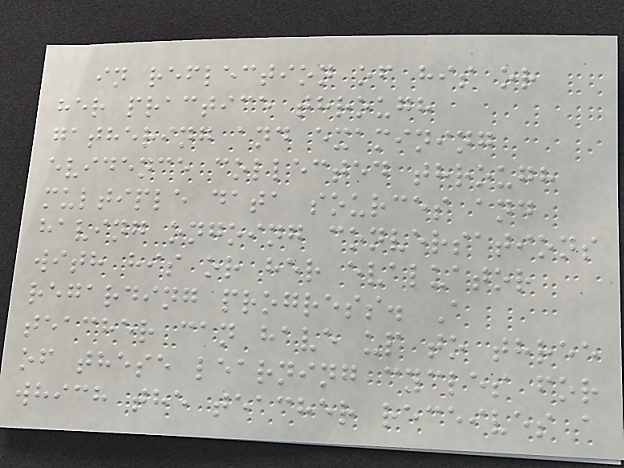in reflection of his or
her practice through
gathering and examining
evidence collected through
multiple data sources and
having ongoing conversations
with his or her evaluator
regarding progress. A
teacher can have up to three
of these learning cycles for
which the teacher receives a
